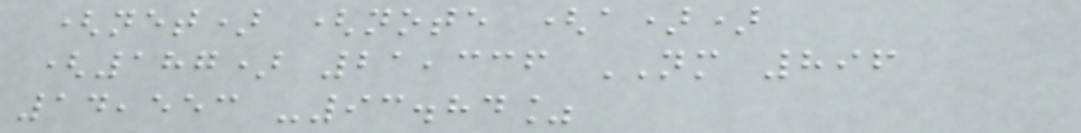(net) (note (a))
(187) 21,336 NM 896
14,553 -93.84%
